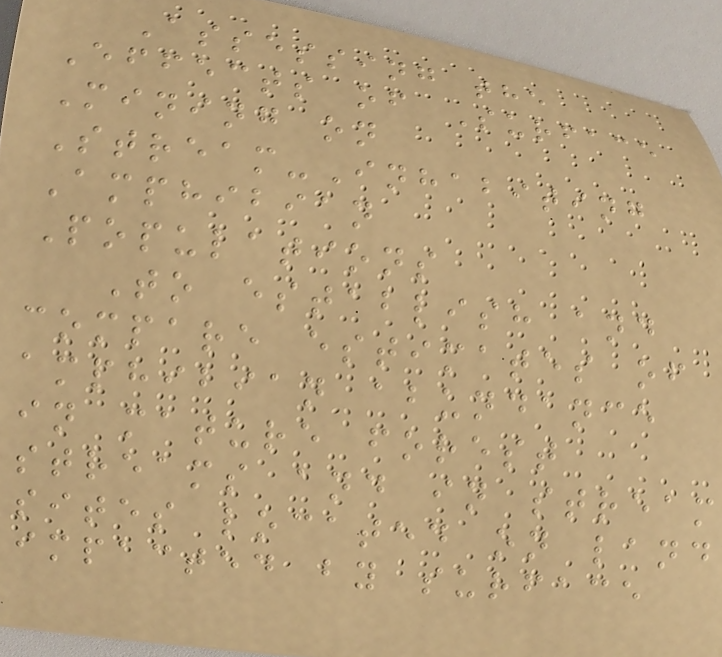Assessing the
Effects of Surface
Mining on
Stream-Inhabiting
Amphibian
Populations
To establish and
compare estimates of
amphibian abundance
in mature forest
streams and in stream
sites located on land
impacted by surface
